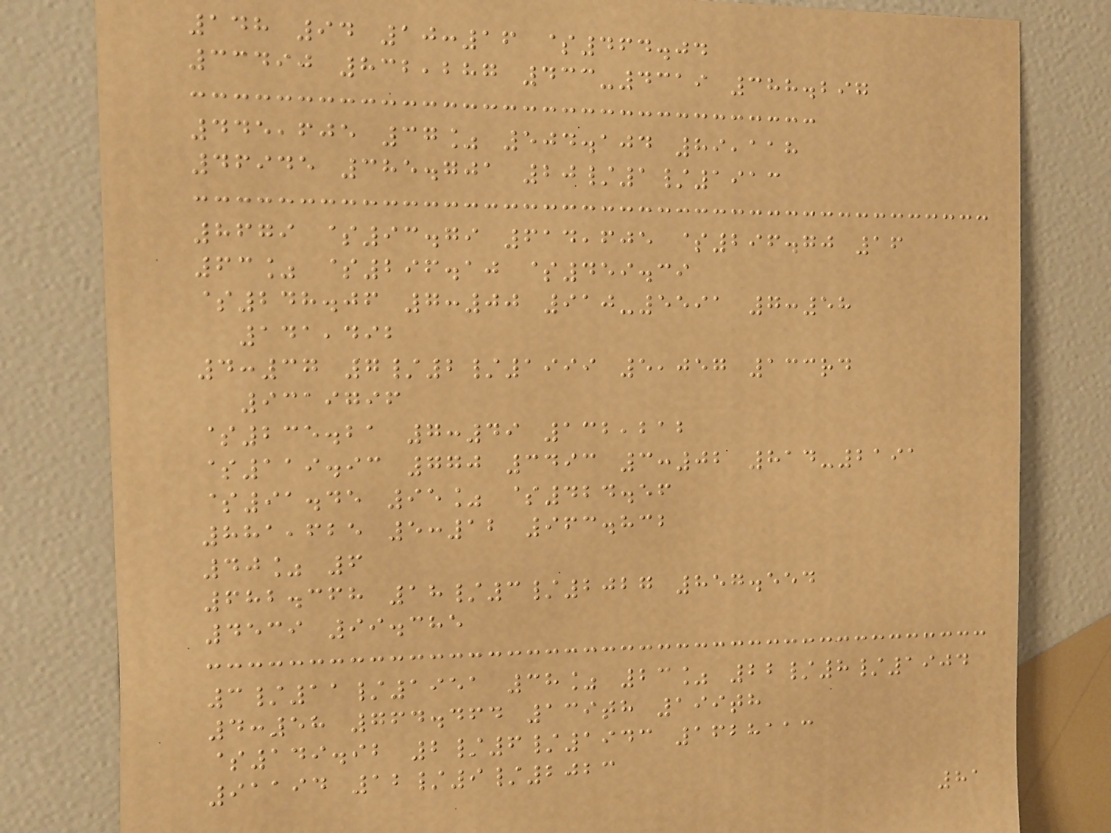148 94 10:16 $464.04
33490 832,287 433-4319 388.297
445,605 37% 504.104 89,118
46945 385.701 20/1/1913
8679 $93.79 614,605 $296.70 16
63% $296.10 $459.39
$248.06 7:00 910-5591 7:58
141,492
4:37 7/2/1999 5,057 133rd
9319796
$235.21 7:49 132,212
$119.93 770 3493 3:02 814-2191
$91.45 95% $424.56
881,625 5:12 963.832
40% 6
682.368 18/3/2027 857.554
4539 99.385
3/11/1951 38% 23% 22/8/1904
4:58 764.464 139th 199th
$149.92 2/6/1943 1628113
91194 12/9/2023
81
